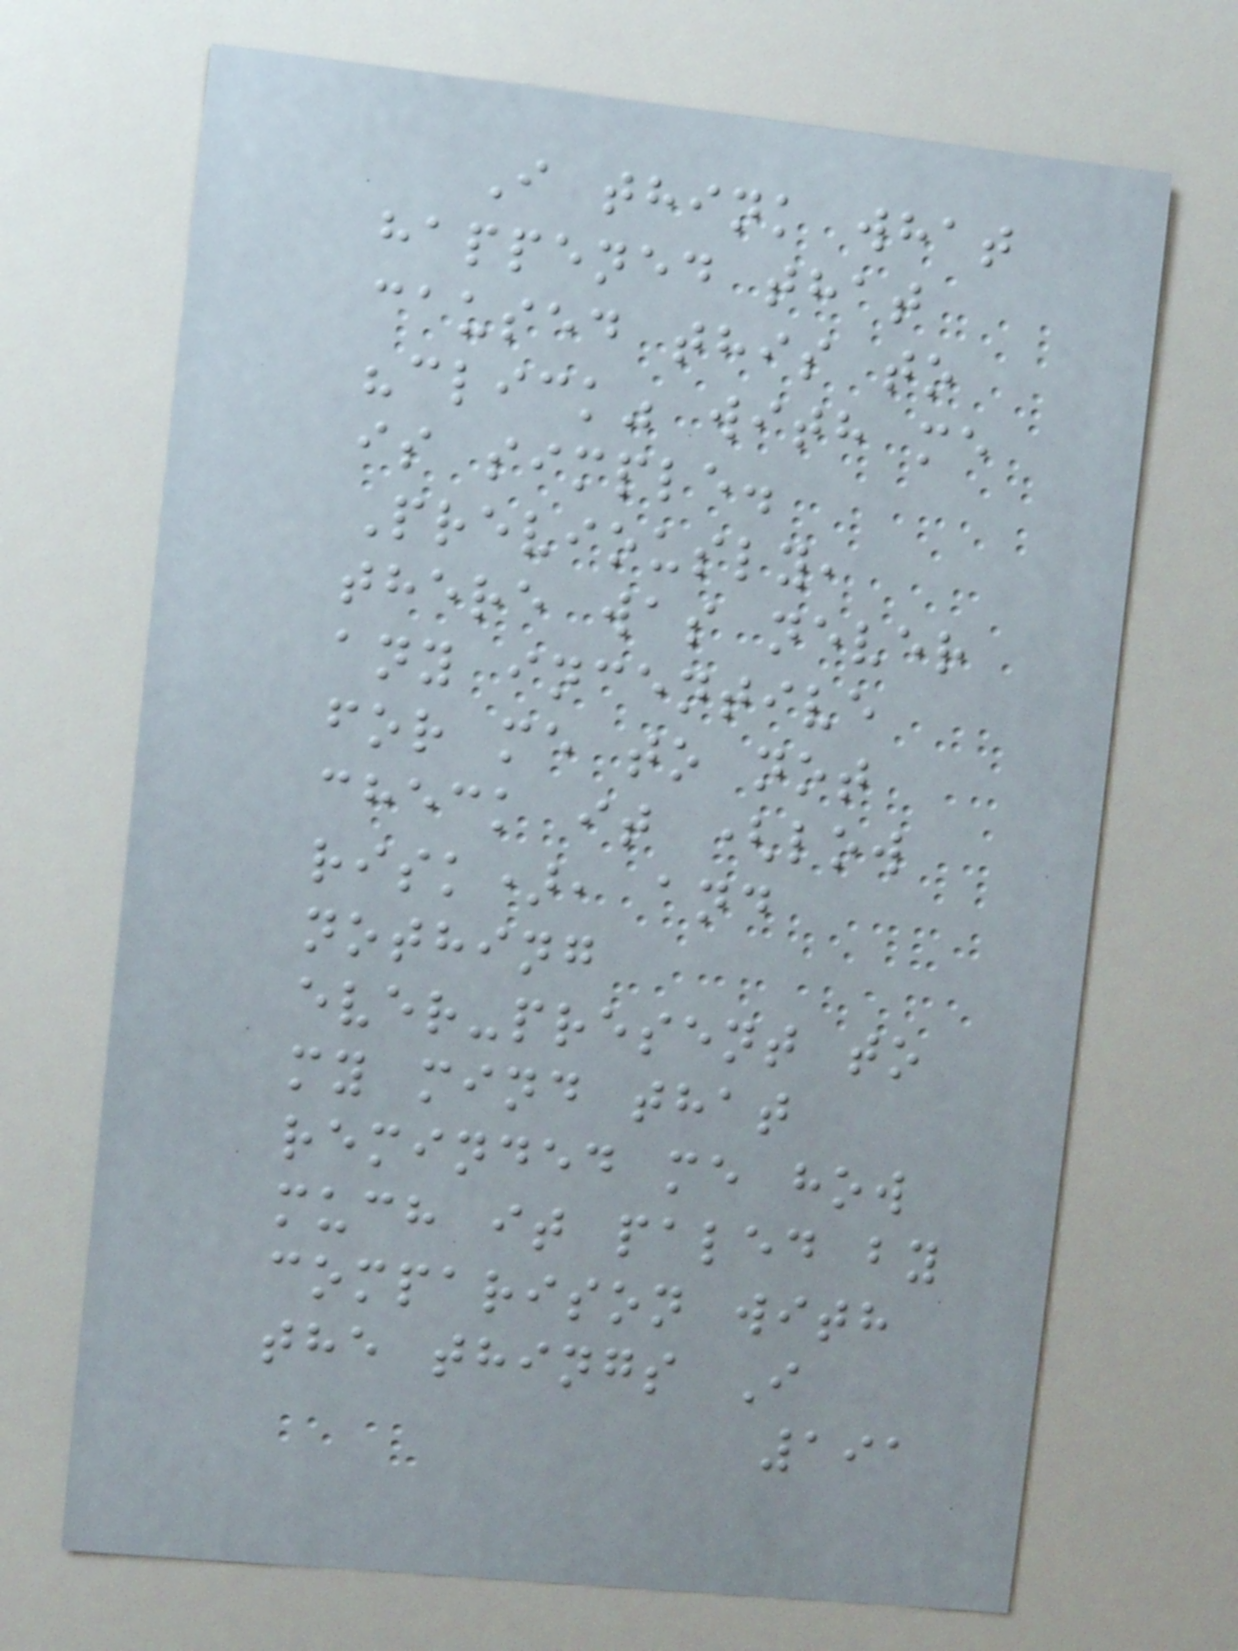I think what
happened that
caused this to
"click" with me
is simple.
Previously,
there was never
any incentive
for me to not
check it (low
risk), and
nothing
ever-present to
my mind that
reminded me how
much it paled by
comparison with
the things I
191
